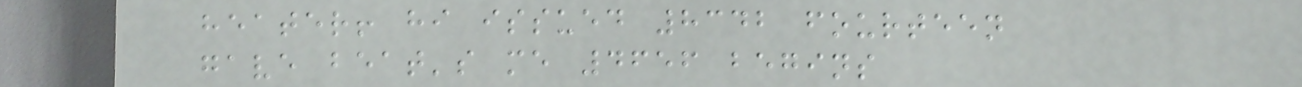heater! hi issued 8342 fourteen
gave beat's me 4656 begins
